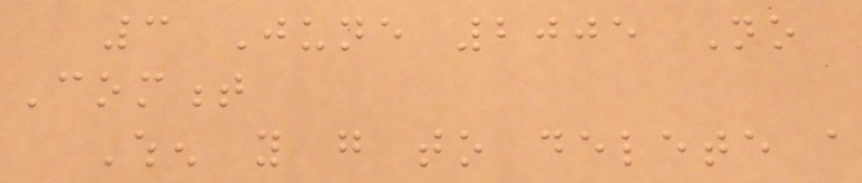3 June 2005 No
Comment
When you go to delete a
